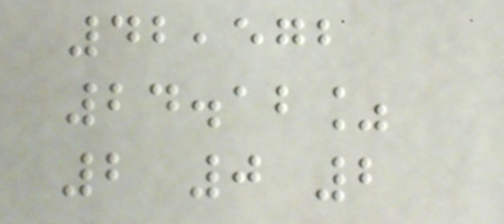42,572
24.12%
2 0 2
